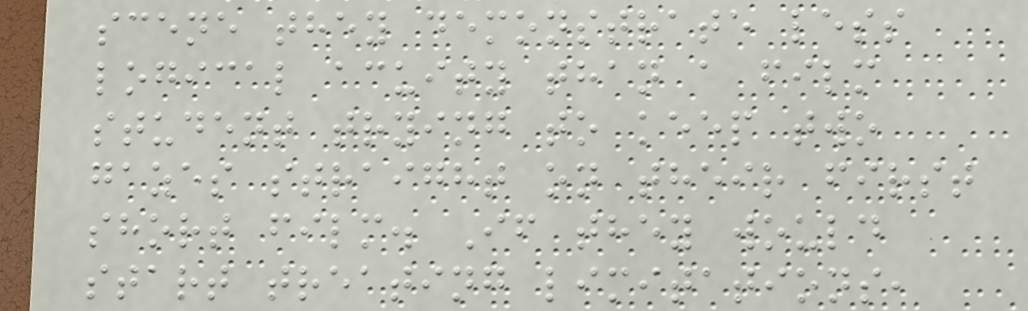scene they demonstrate less
logical acuity than a film
student trying to keep two
gazes straight on their first
short film. If they would
start treating limitations,
